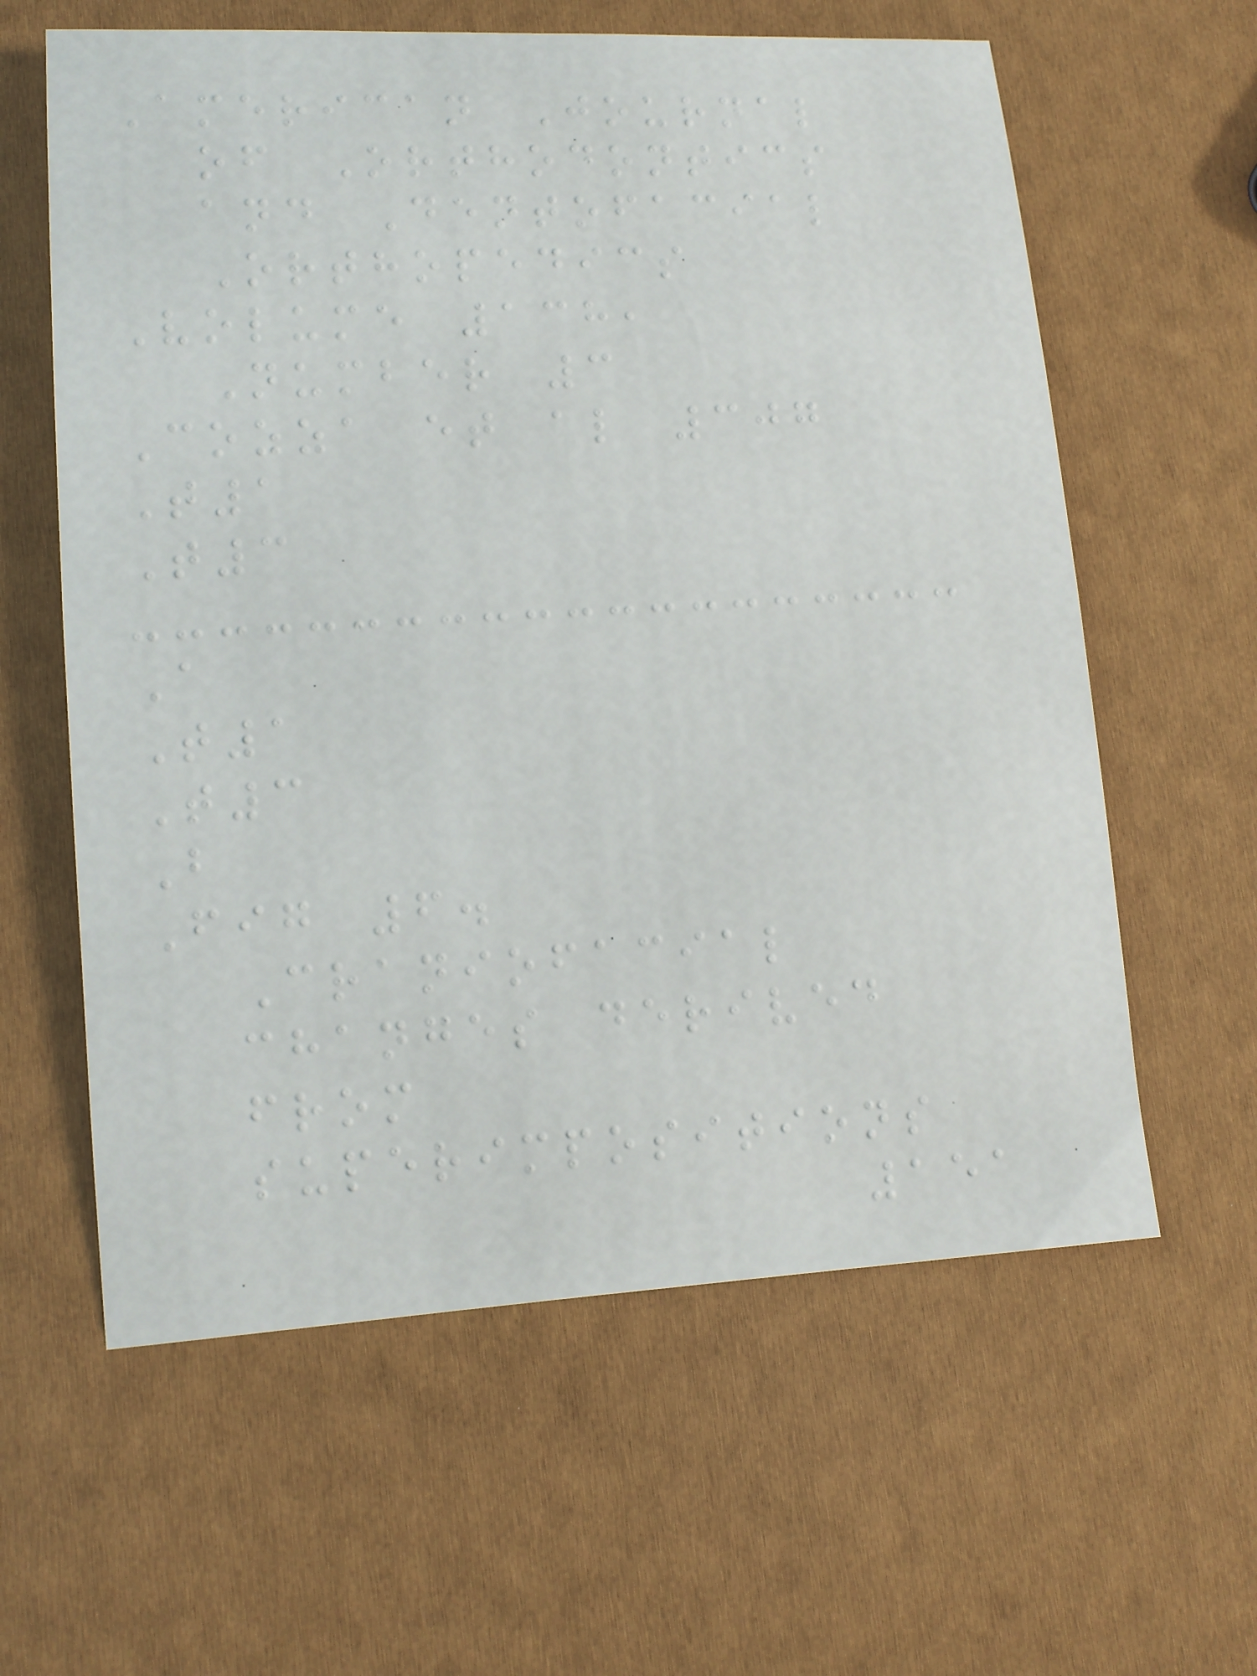American Journal
of Orthodontics
and Dentofacial
Orthopedics
Volume 138,
Number 3
Cozza et al 307
T1
T3
A
T1
T3
B
Fig 6.
Craniofacial
changes derived
from
superimpositions
151
